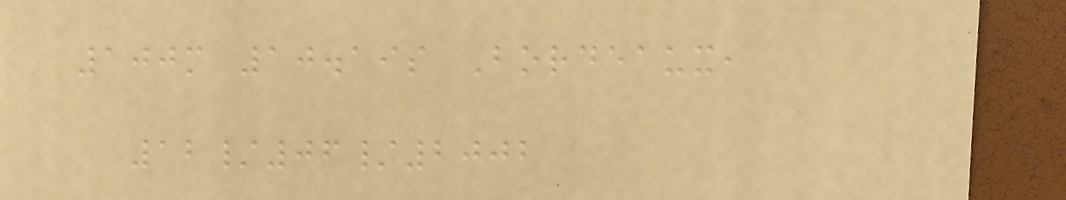100m 10.19s Bordeaux,
12/06/2002
